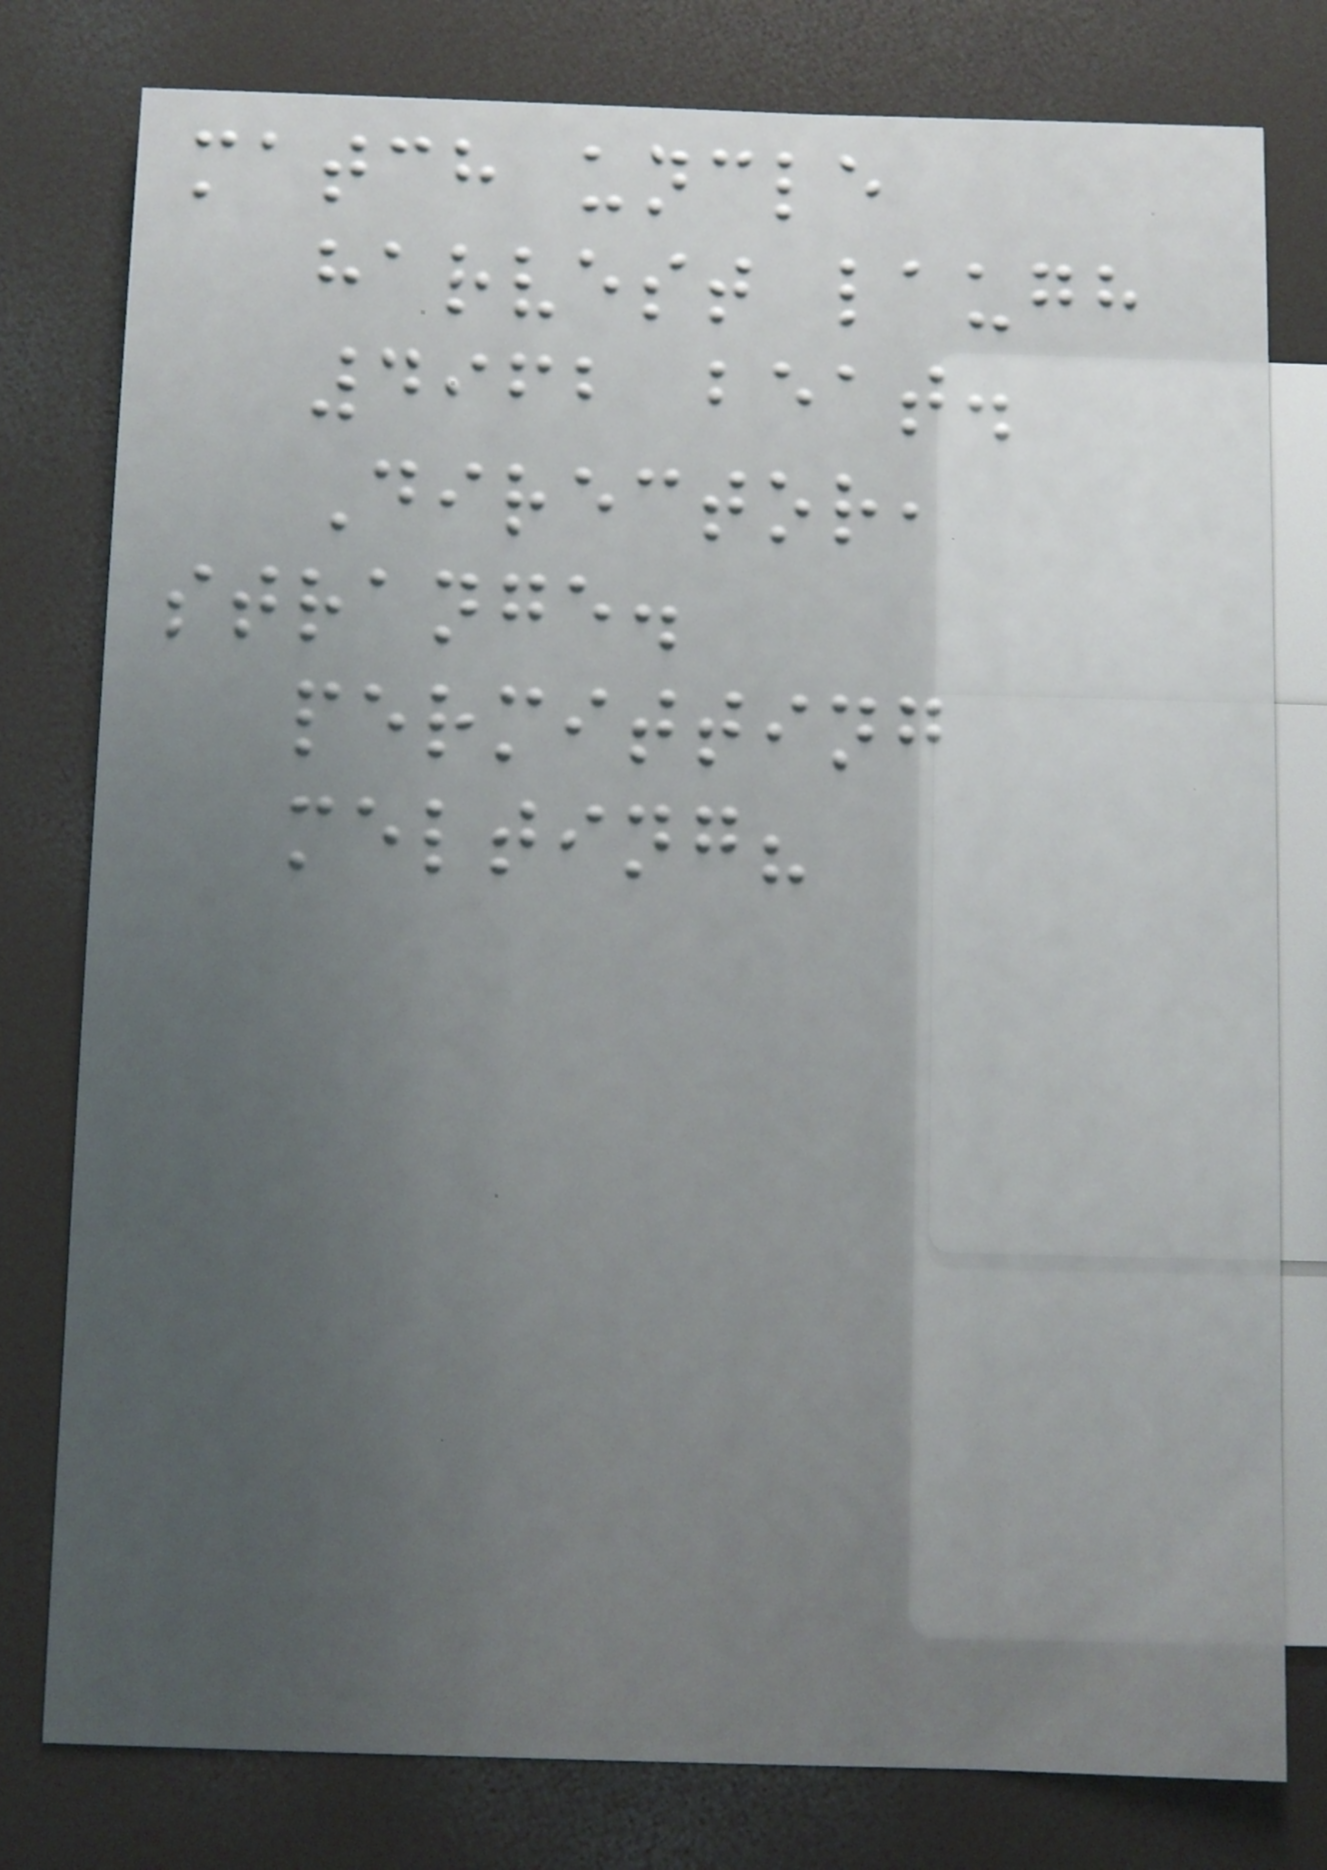match uncle
harvest laugh
4962 beat.
Director,
strange.
permitting
melting?
